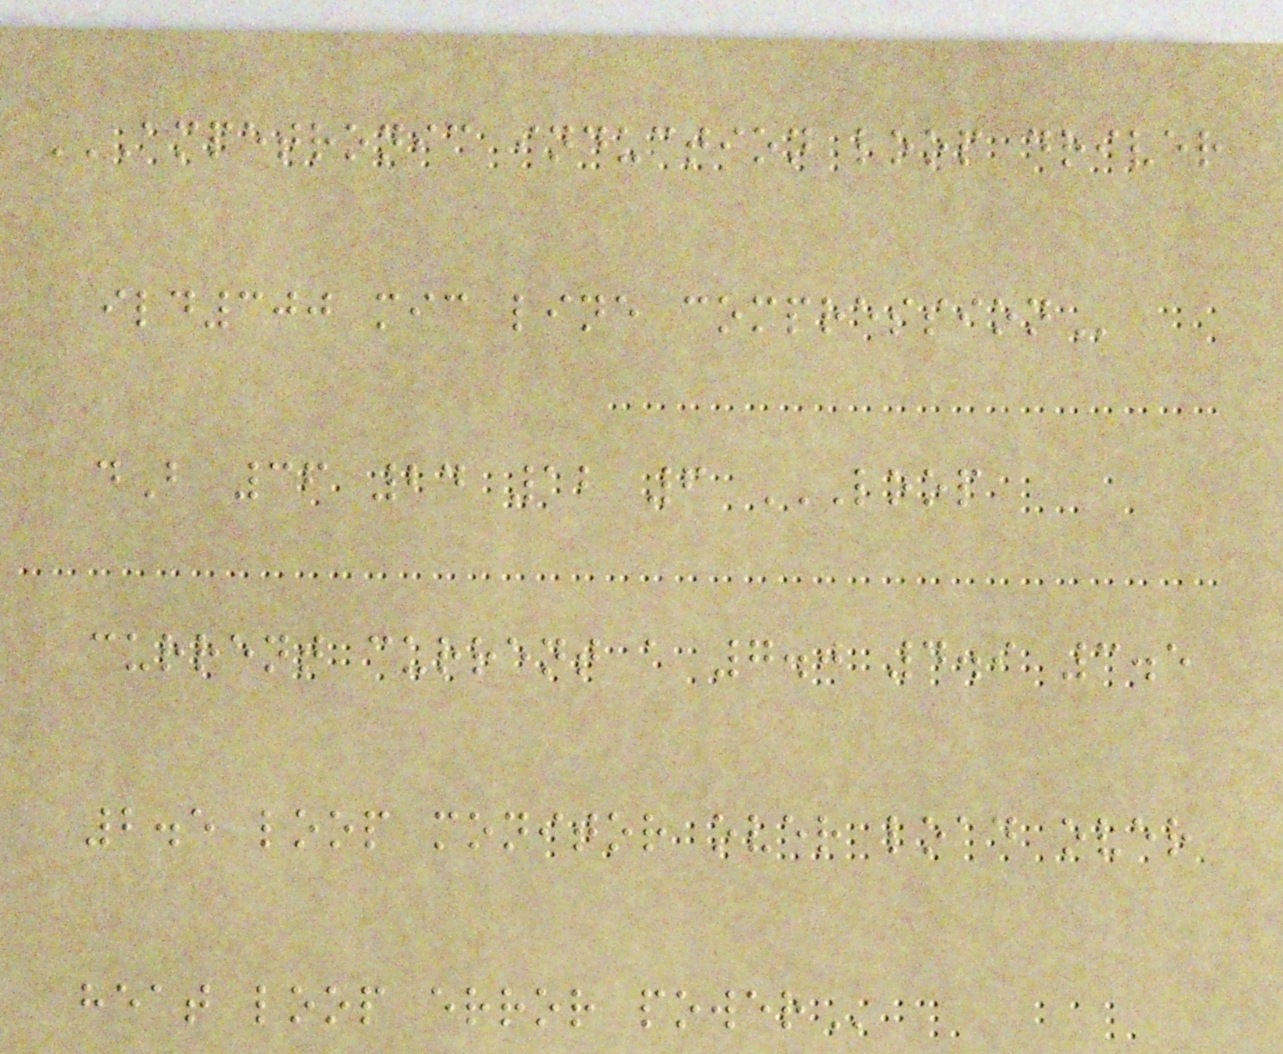AMPETRONIC INDUCTION LOOP DRIVER
ILD300 MIC LINE COMPRESSION
dB 36 24 12 6 LOOP
CURRENT CURRENT A 7.0 4.9 3.5
2.5 LOOP MONITOR OVER LOAD OVER
HEAT LOOP ERROR POWER
